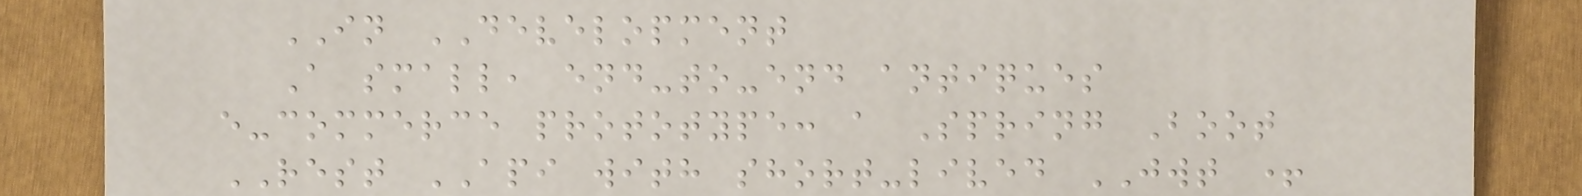IN DEVELOPMENT
A small, end-to-end antiques
e-commerce prototype: a Spring Boot
REST API with short-lived JWT +
